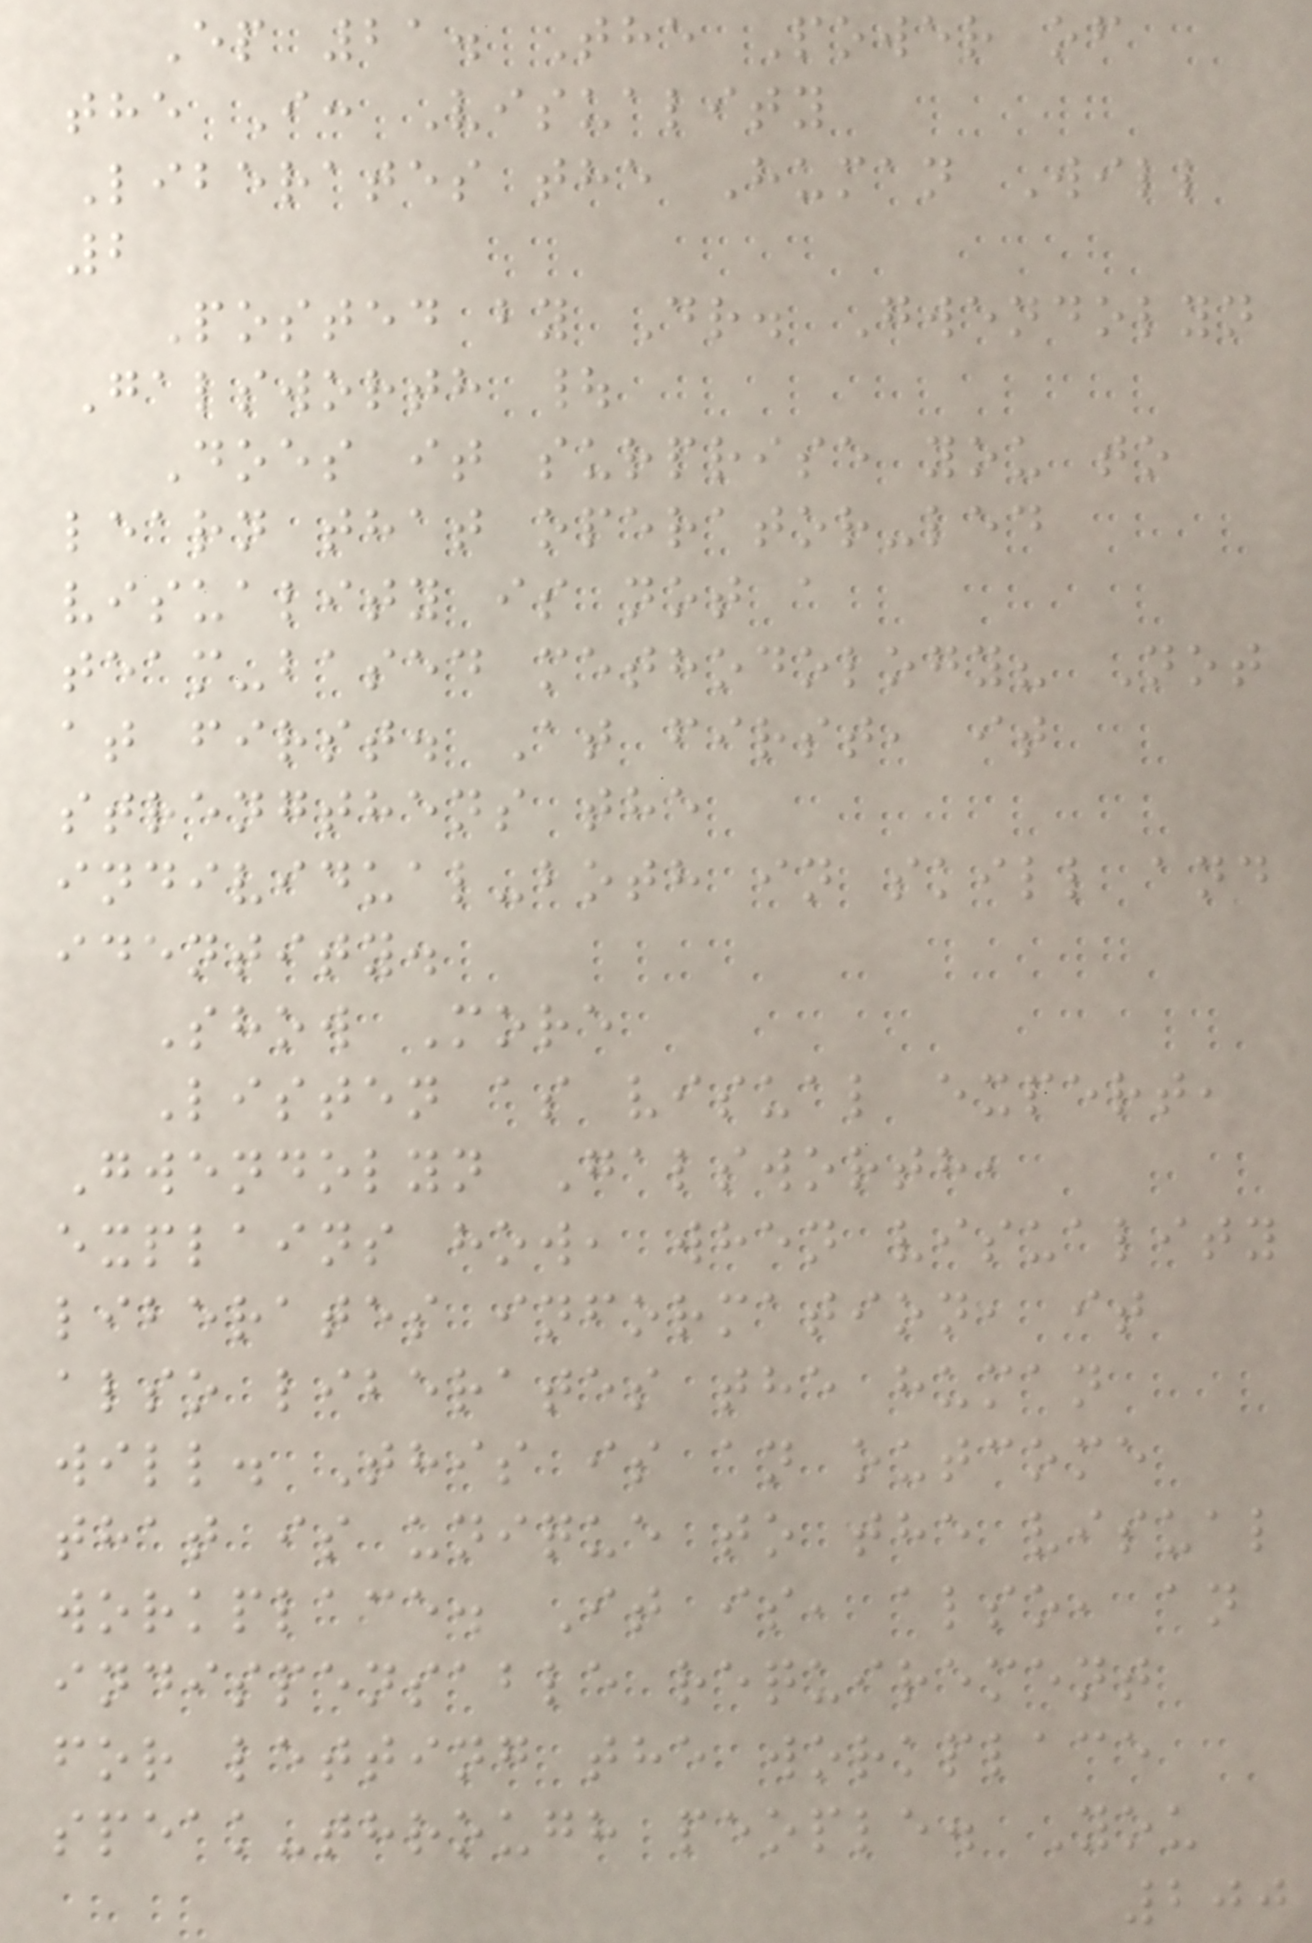Ep 21. The Power of
the I: Visuality
Liberates the Human Will
2
Posted by Dr. Gwendolyn
Galsworth |
Does it surprise you to
learn that operator-led
visuality is not a
team-based methodology? Not
at first. At first, it
strengthens the
individual-both in skill and
identity.
Show More
Listen as visual expert,
Gwendolyn Galsworth,
explains how, when visuality
liberates information, it
also liberates the human
will. This is an outcome
that is unique to the visual
workplace. It is, also, an
indispensable requirement
for letting the workplace
speak-through people. You
200
